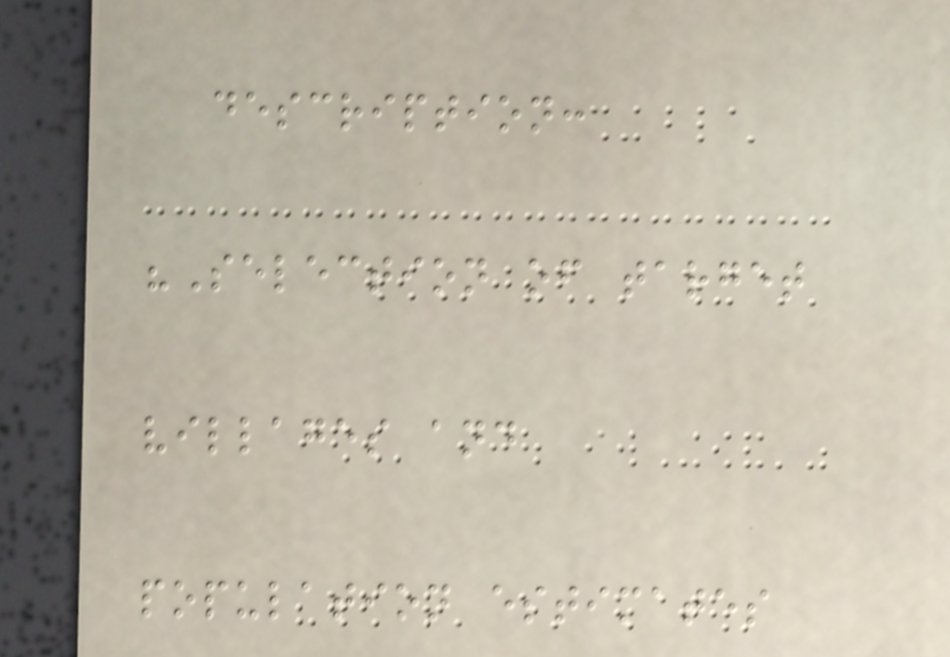description:
"Selection of target
villages and
population estimates
